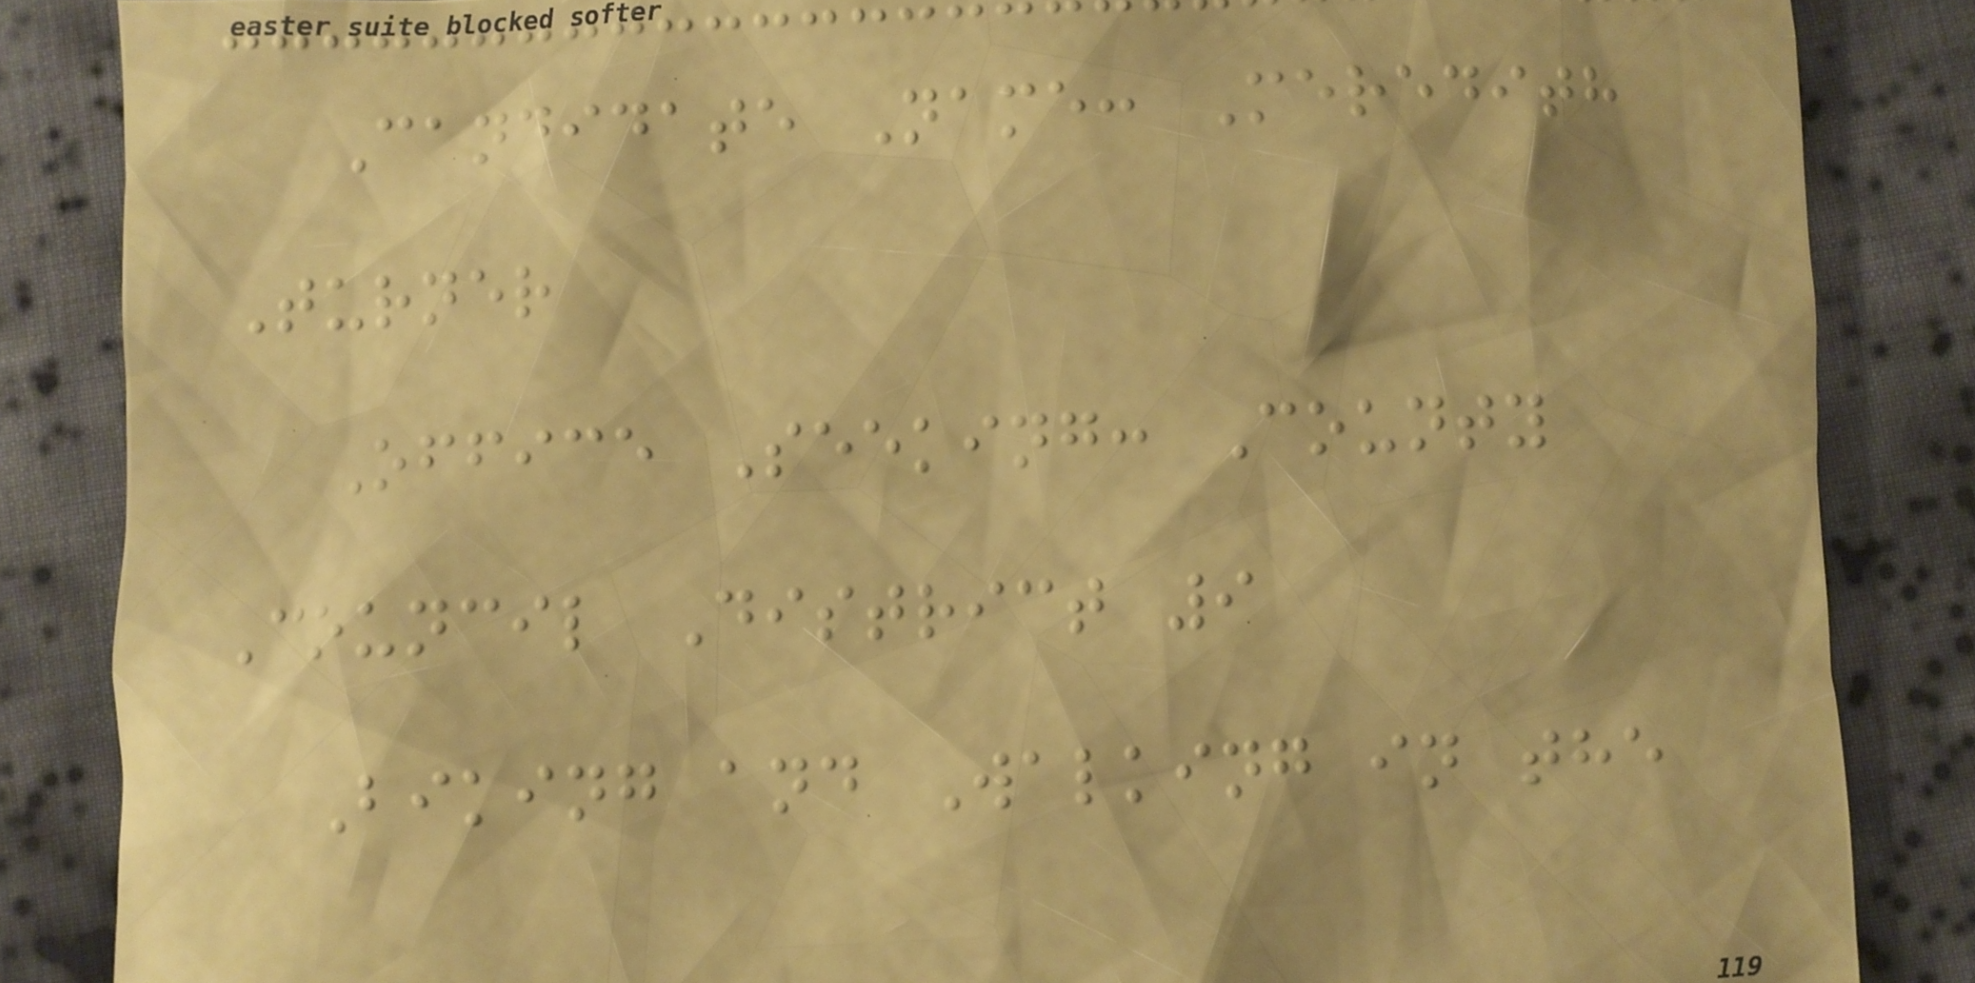Candidate Name: Meredith
Turner
Office Seeking: County
Council District 9
Biking and Walking in the
